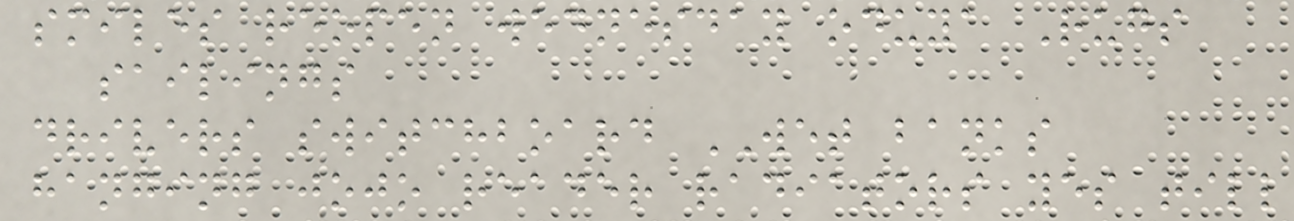smiles reopen wednesday oduya Rugs
sailings
drivers switchboard WET banks
hanging jojo reader radiators yes till
